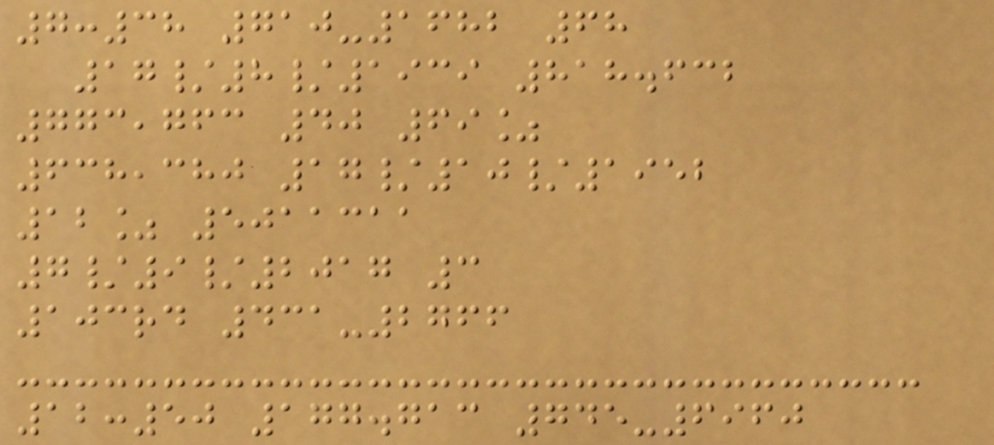7:38 710-1682 68
17/8/1939 818.632
773,763 40 69%
638,380 17/10/1952
12% 5011311
7/9/2017 3
103rd 431-2766
12:50 177.713 745-6960
